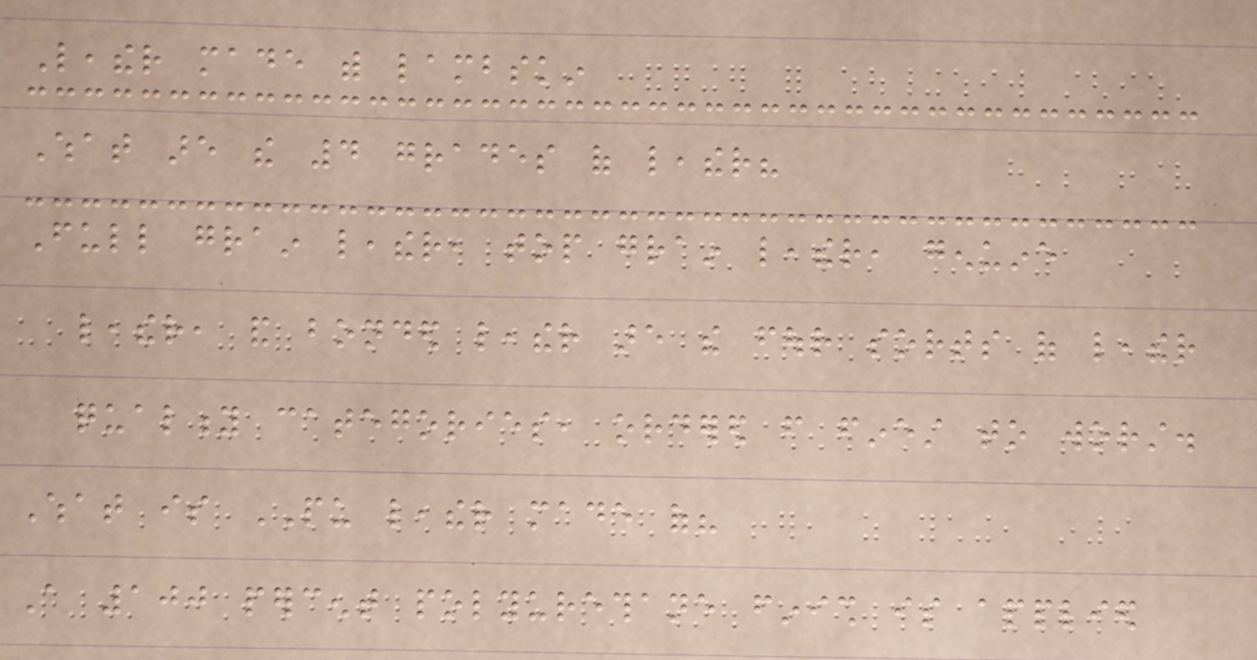Leather made with lambskin
What are the 4 grades of leather?
Full grain leather, top grain leather, genuine
leather, and bonded leather are the four sorts of leather
quality categories, ordered from finest to worst.
What is PU leather made of?
A 100 percent polyurethane finish is applied
